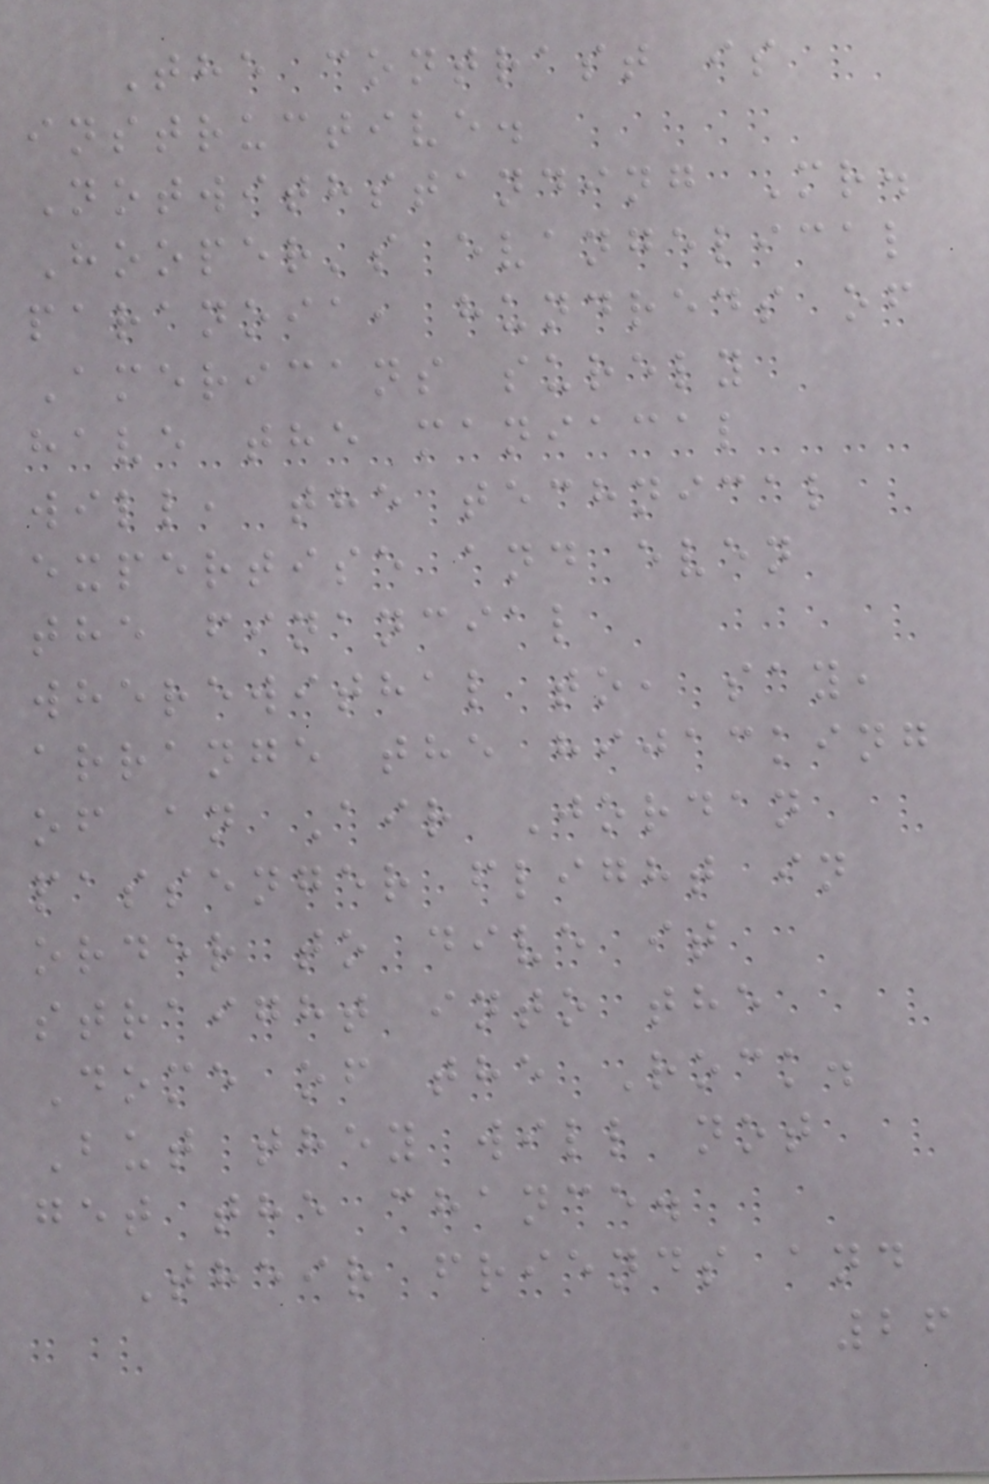The contrast is
instructive.
Notwithstanding Mr.
Hooper's evangelical
paranoia, hundreds of
Americans surely
have the maniacal
will, the technical
expertise and even
the financial
wherewithal to, say,
arrange the hijacking
of an Air Jordan
passenger flight in
order to dive it
straight into the
Dome of the Rock.
But they will not
get the chance.
Their friends and
26
